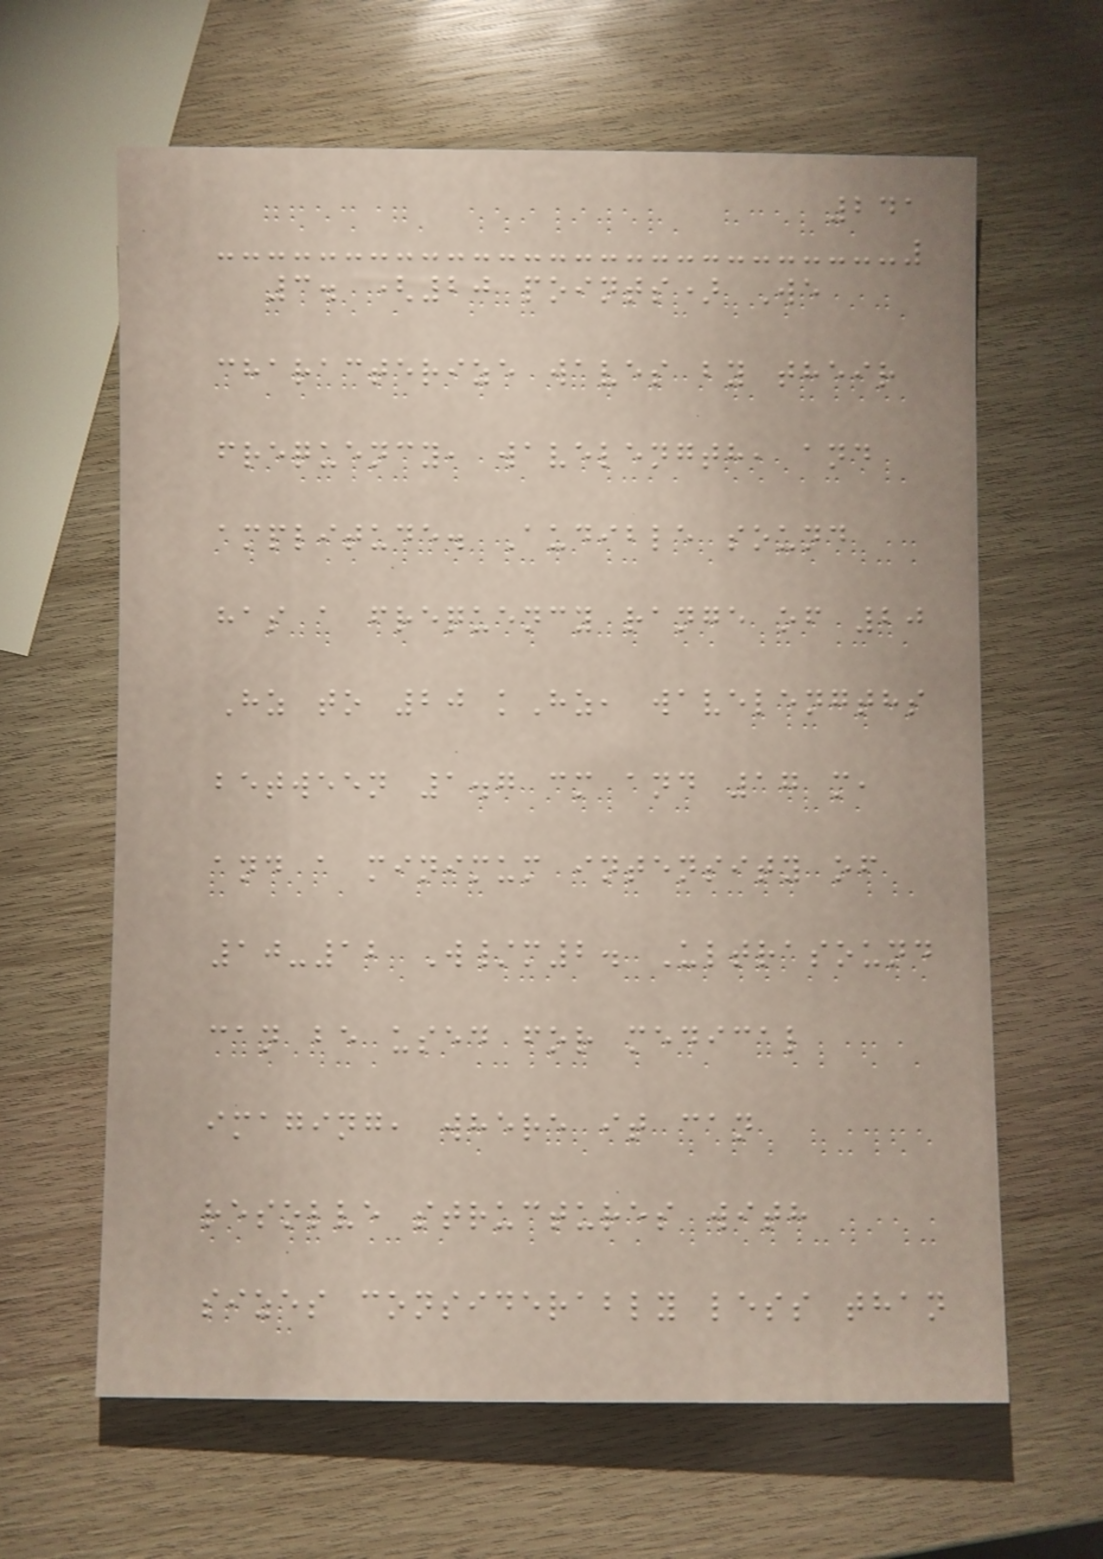241
3. (20 points) We
characterize waves by their
frequency, wavelength, and
amplitude. Audible sound
has a frequency range of 20
Hz to 20 kHz, wavelengths
between 1.7 cm and 17 m,
and a minimum intensity of
10-12 W/m2. Ultrasound
can be used for medical
imaging, where it can
resolve structures with
sizes considerably less than
